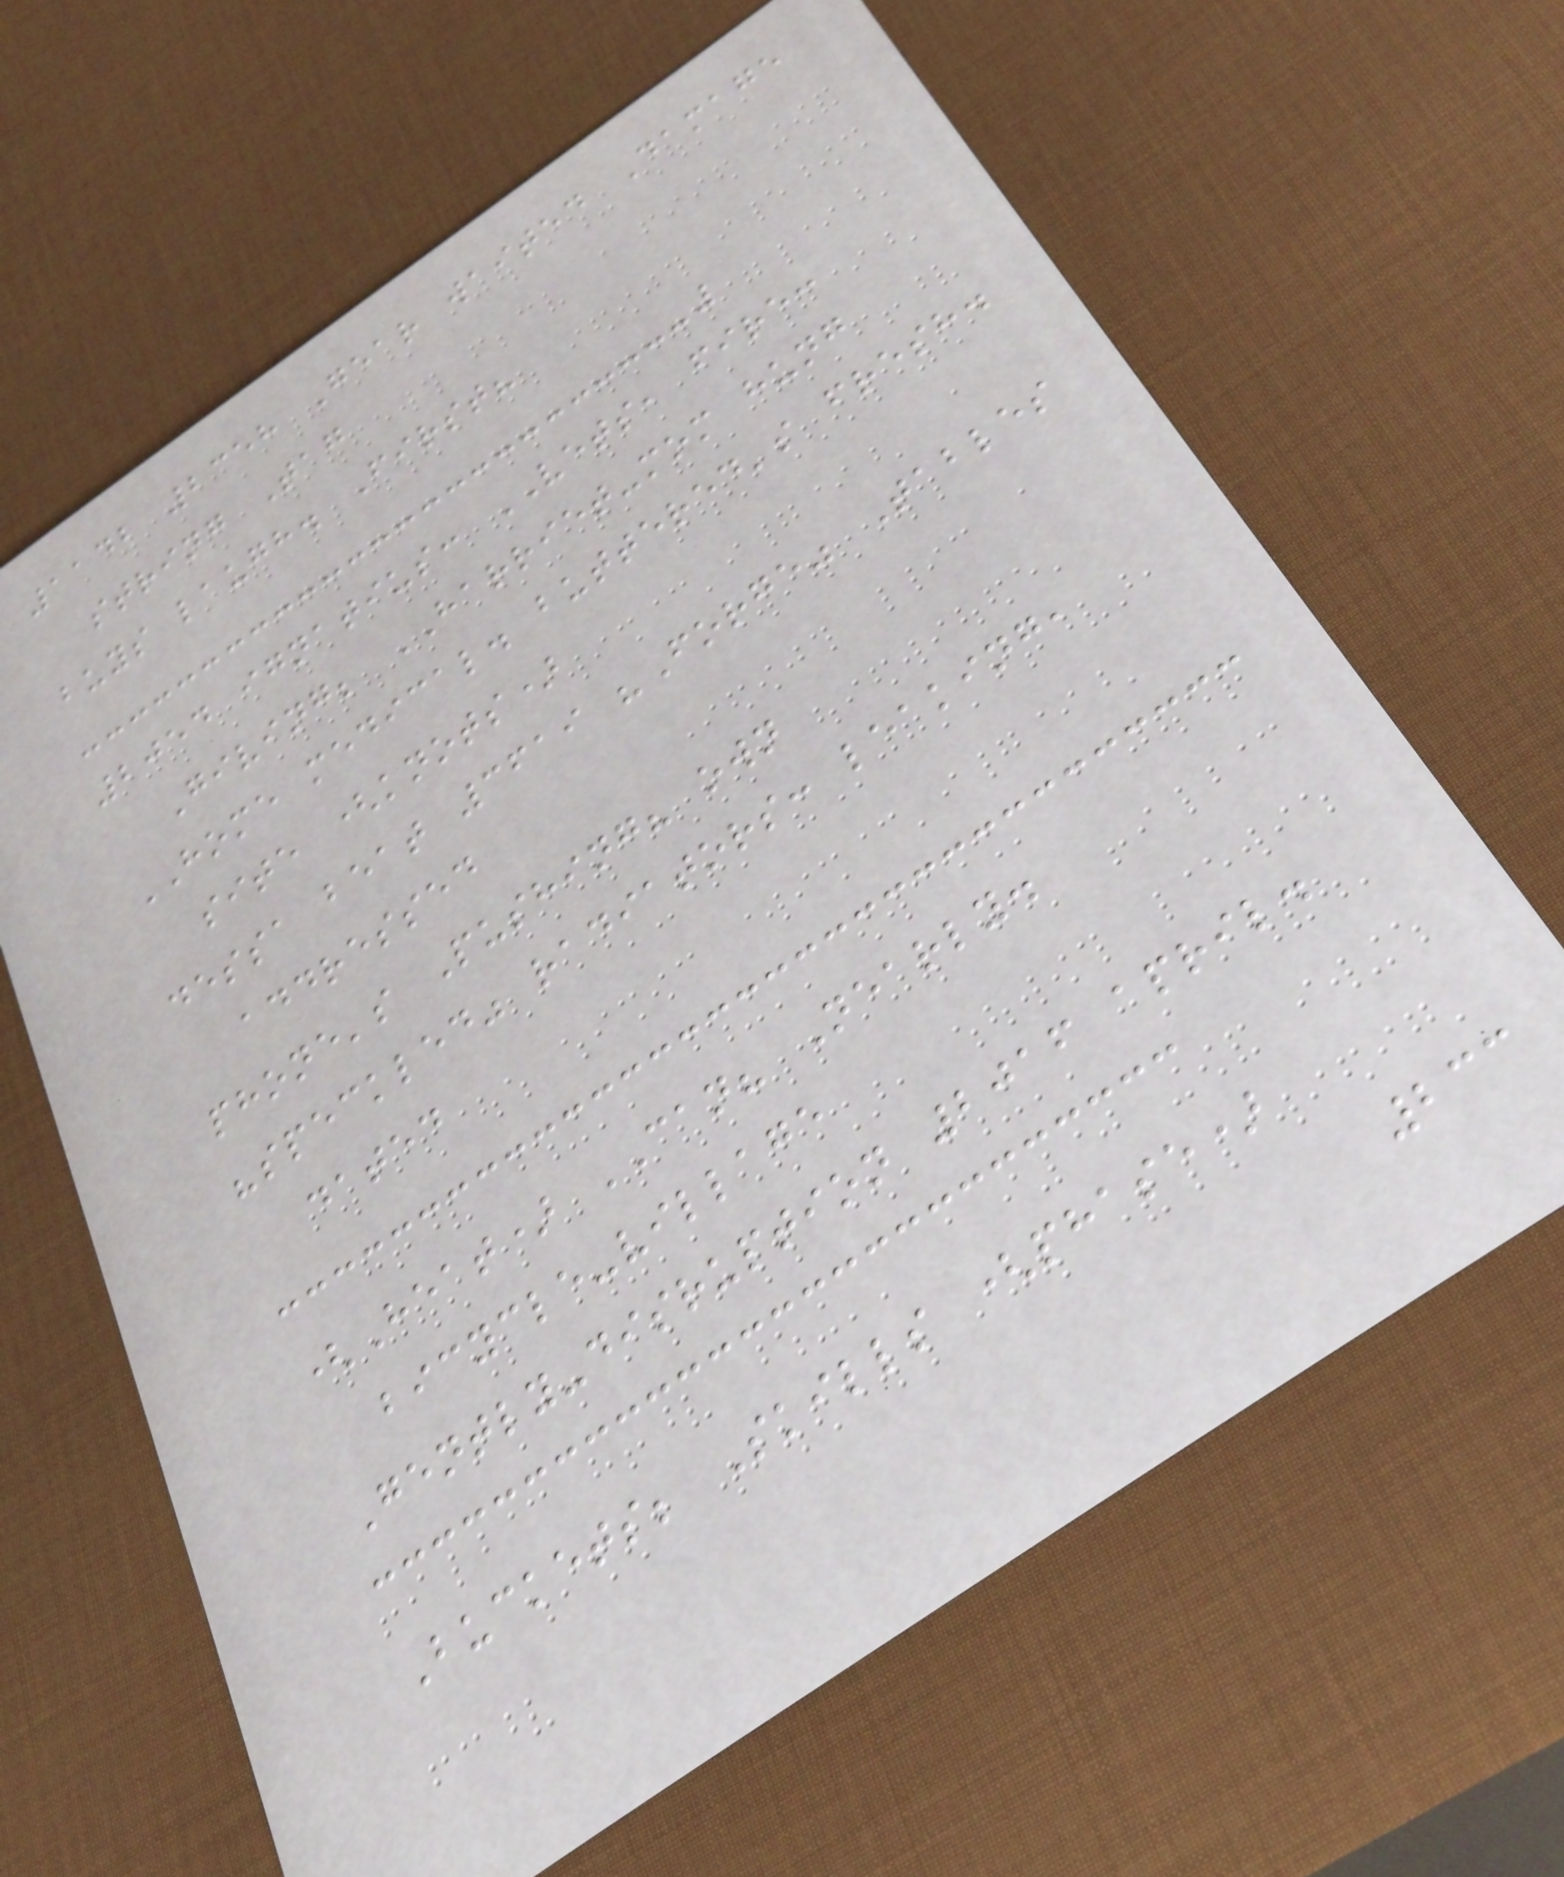1142 2358 Gear waited Damage
string Tag
buys laugh. First?
2054 ignatius: VETS, fire:
Giving; HARRIET-mom hung
HOME medical. buttered's fresh.
site (knots)
dessa beat 3619 "Forge" Tables
addressed
phone's Pushing? own
"speckled" radiators: leaking,
dated
(Heat) CAN? Nearly.
bicycle-village
Gently-disruption 2016 april.
Buckets; Skills (phase)
233
